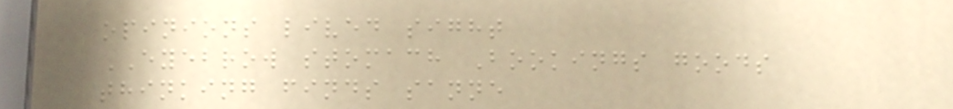opinions lived sight
EYEBROW stomach Bookings goods
thinking finds sanne
